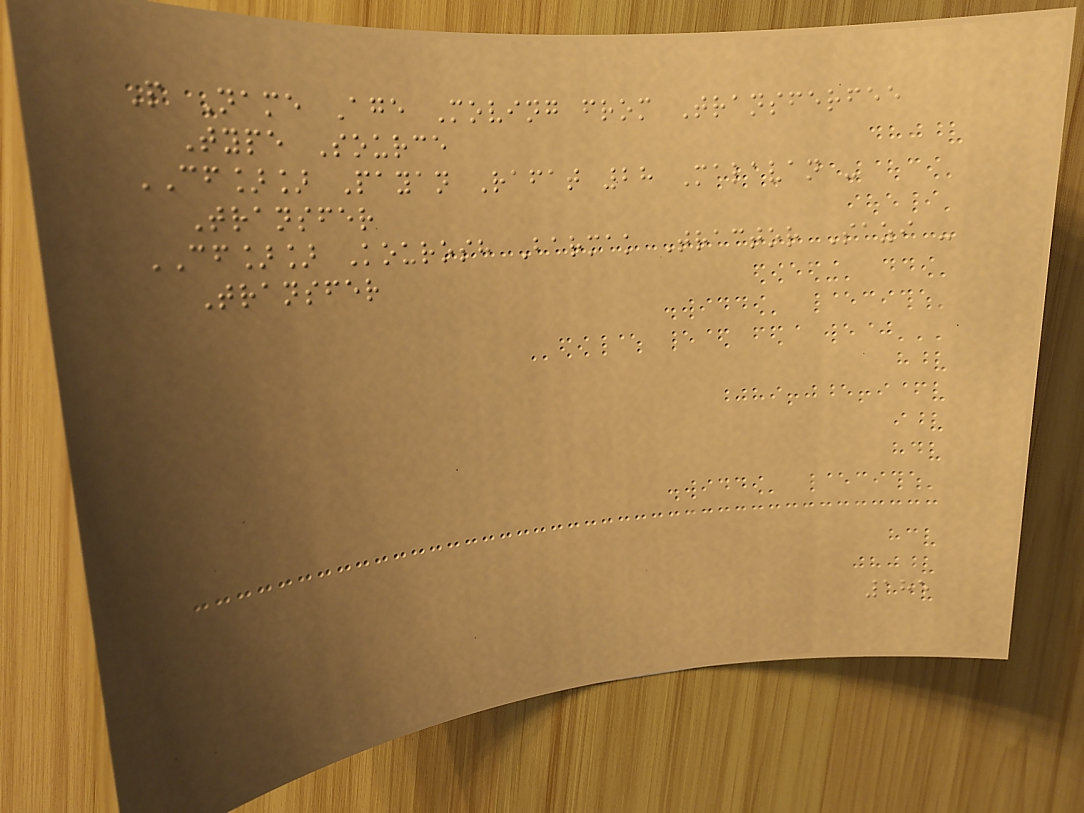P Name Age Moving from Transferfee
Type Source
CF]] Payan Rafat 28 Malavan -
Transfer
CF]] Kourosh Barmak Tractor Sazi -
Transfer
185
